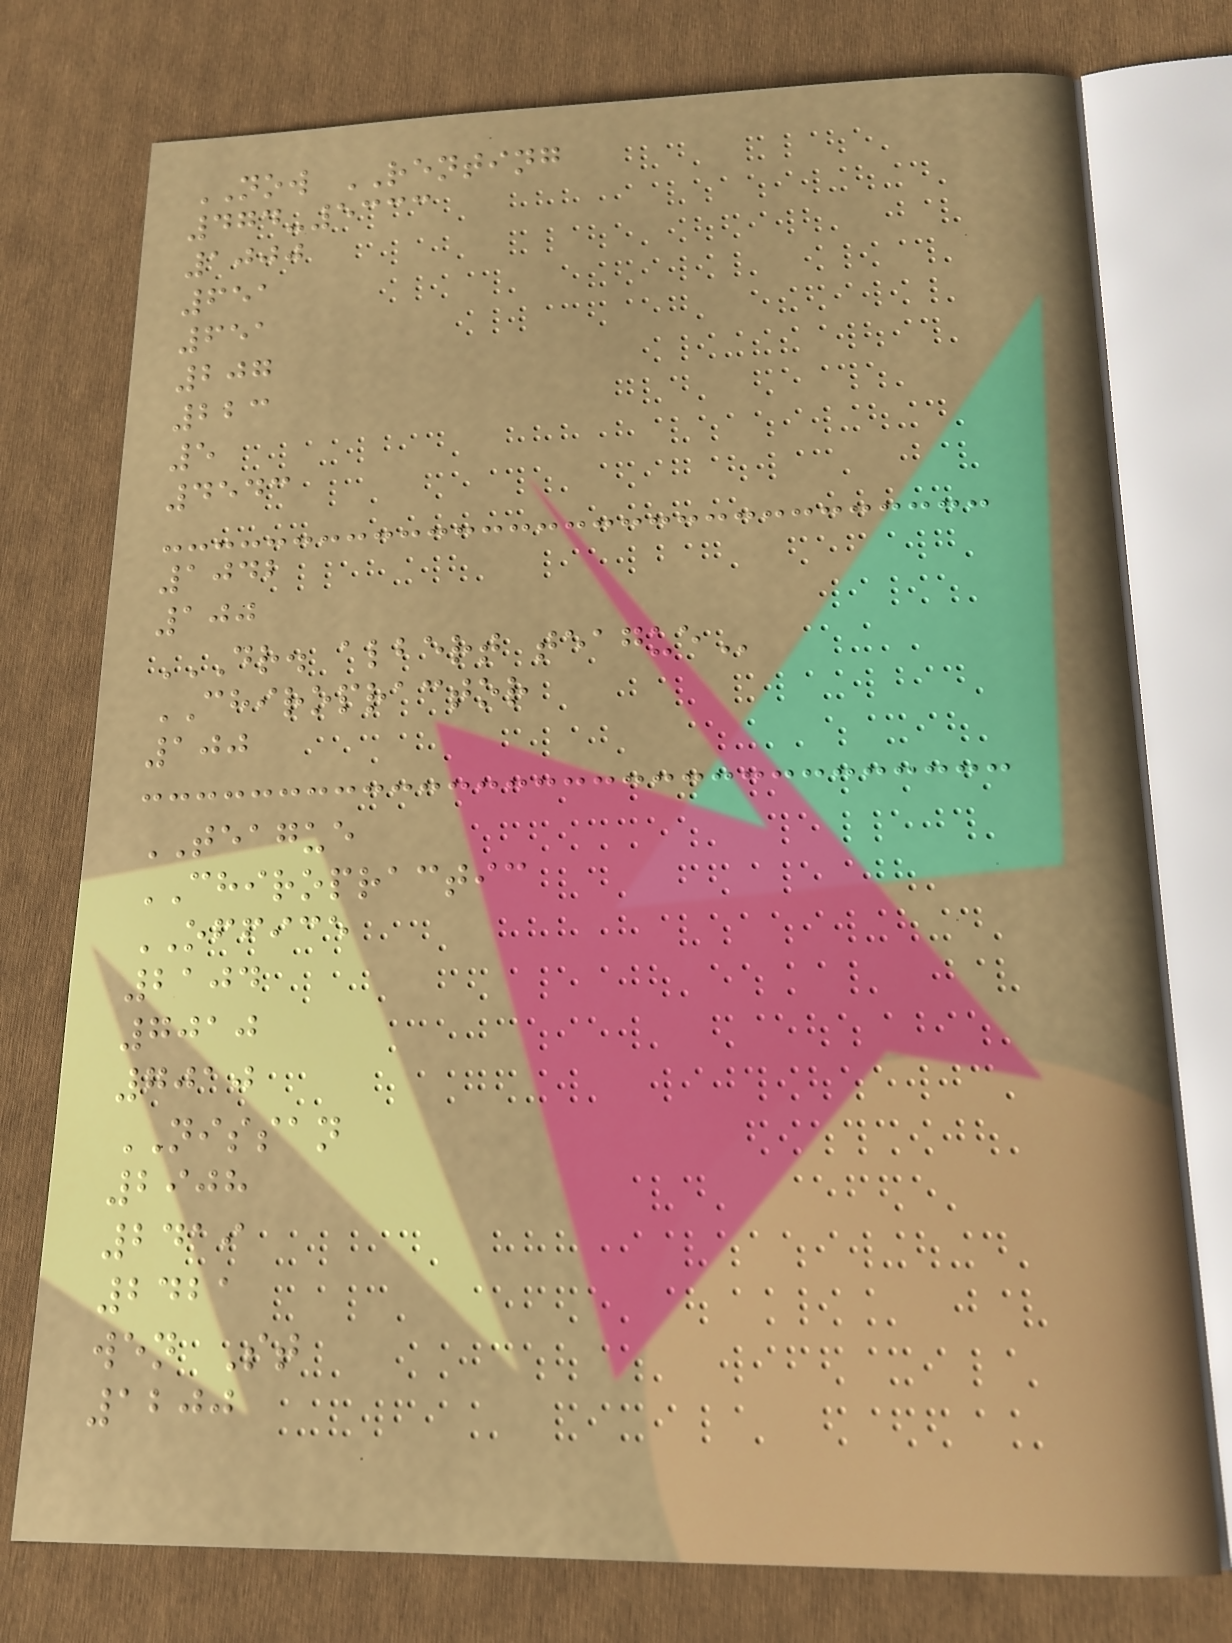NOW RENTING
474-5333
1000
651
651
207
223
5
4543
1042
100
DR. ALBERT TEAGUE
CHIROPRACTOR
100
TEAGUE
CHIROPRACTIC
OFFICE
2104
7010
7010
NISSAN
2908
2419
2421
wen St
1200
